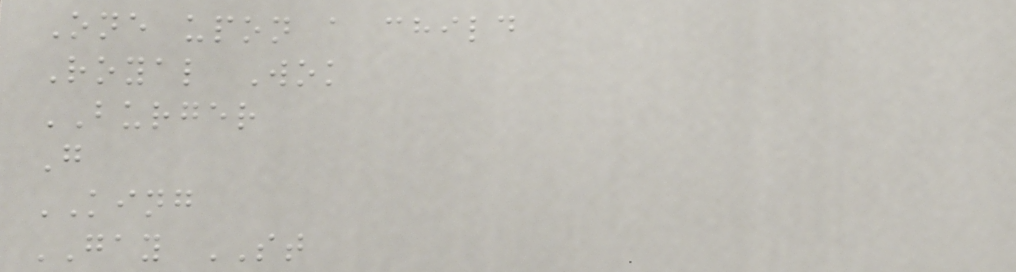One upon a child
Royal Wok
BURGER
G
KING
GAY ST
